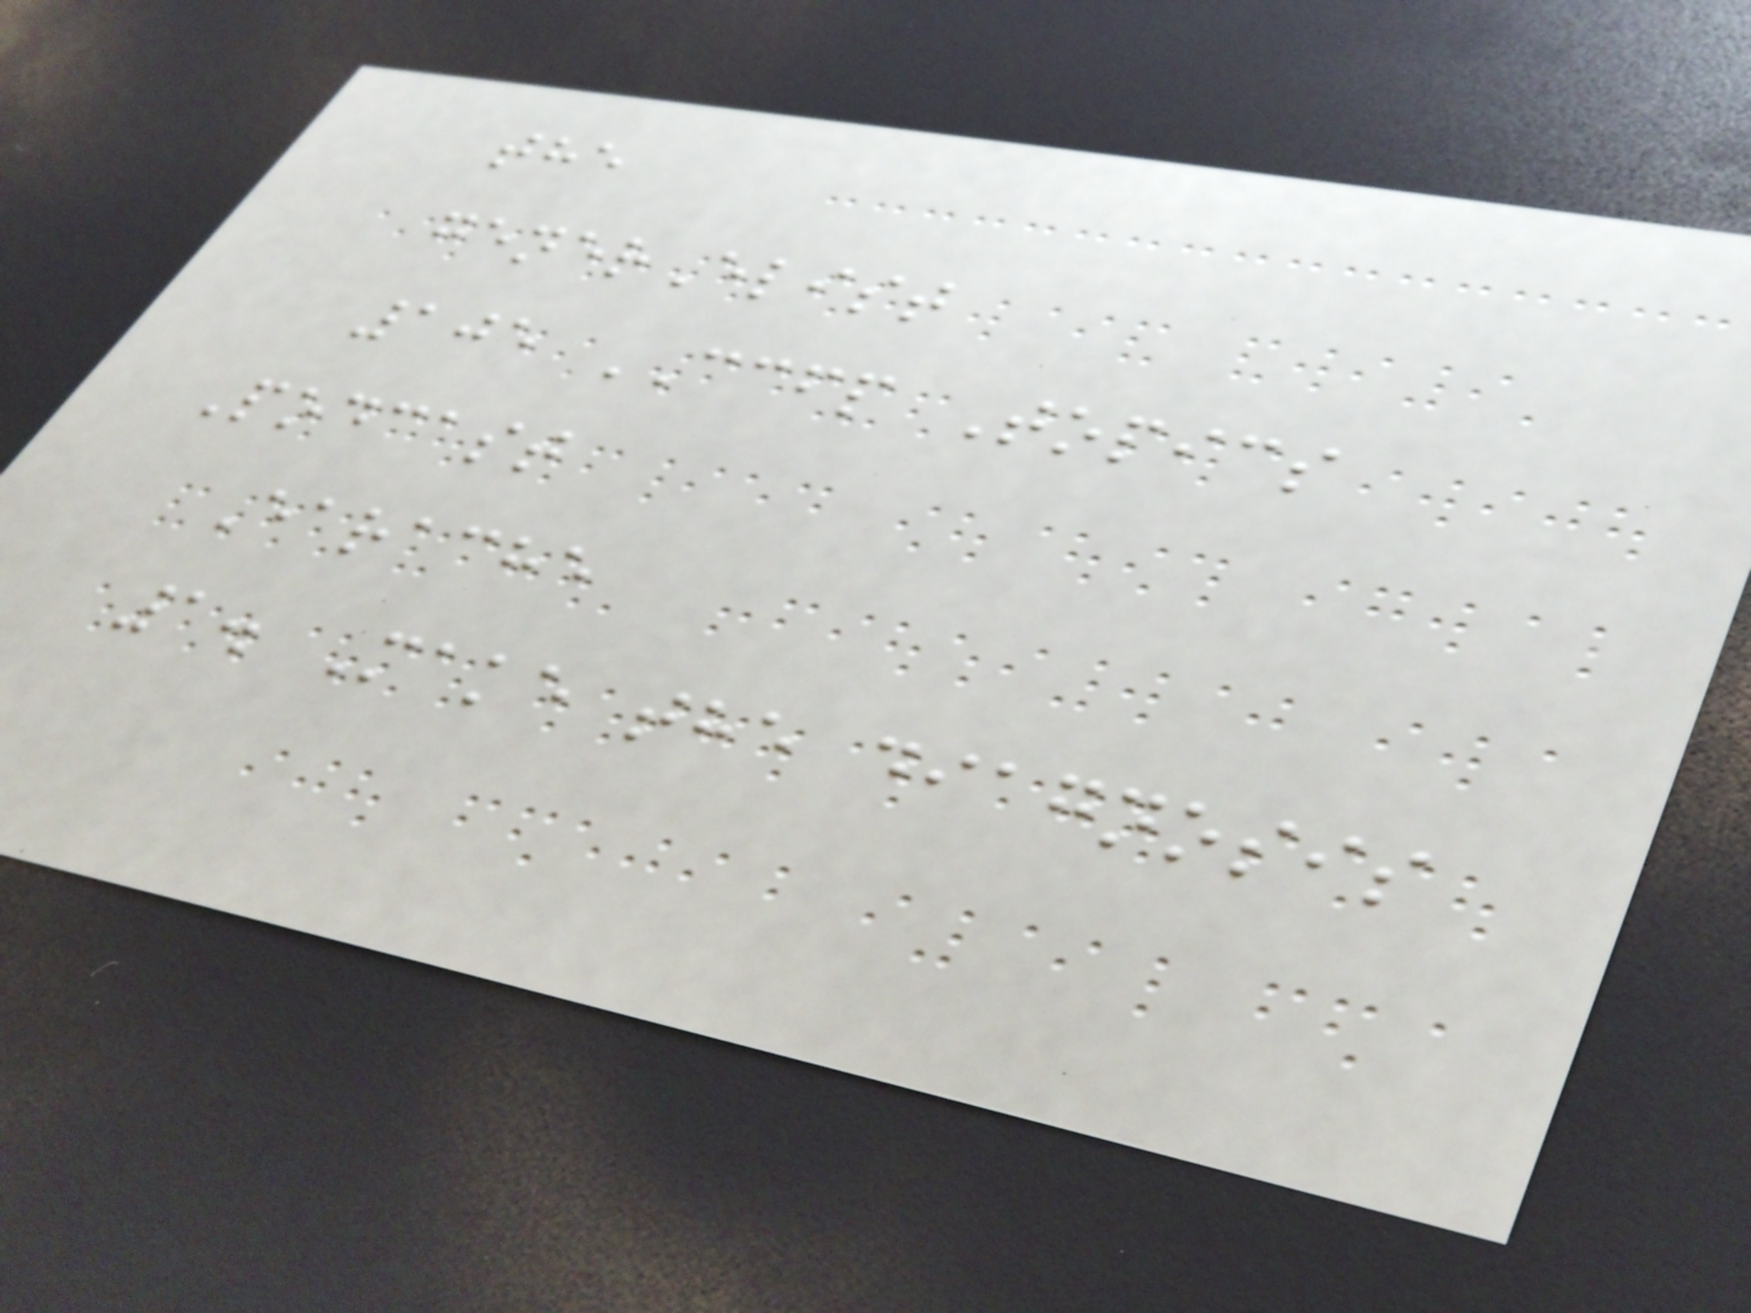the
generElist
105 CCFP Topics
Podcast
Earache
1. Make the diagnosis
